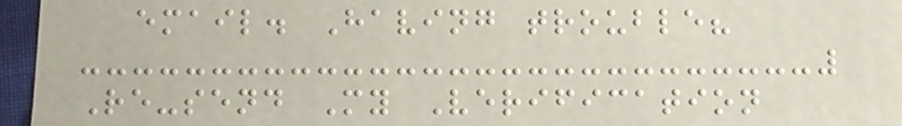email. Having trouble?
Re-send My Verification
